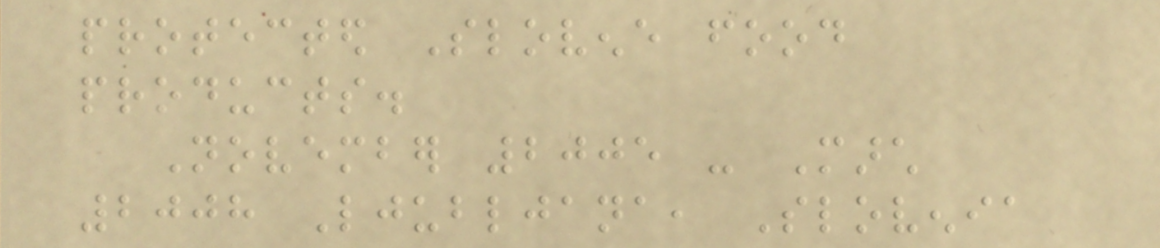protected Slovene food
products.
November 2005 - March
2008 Ljubljana, Slovenia
